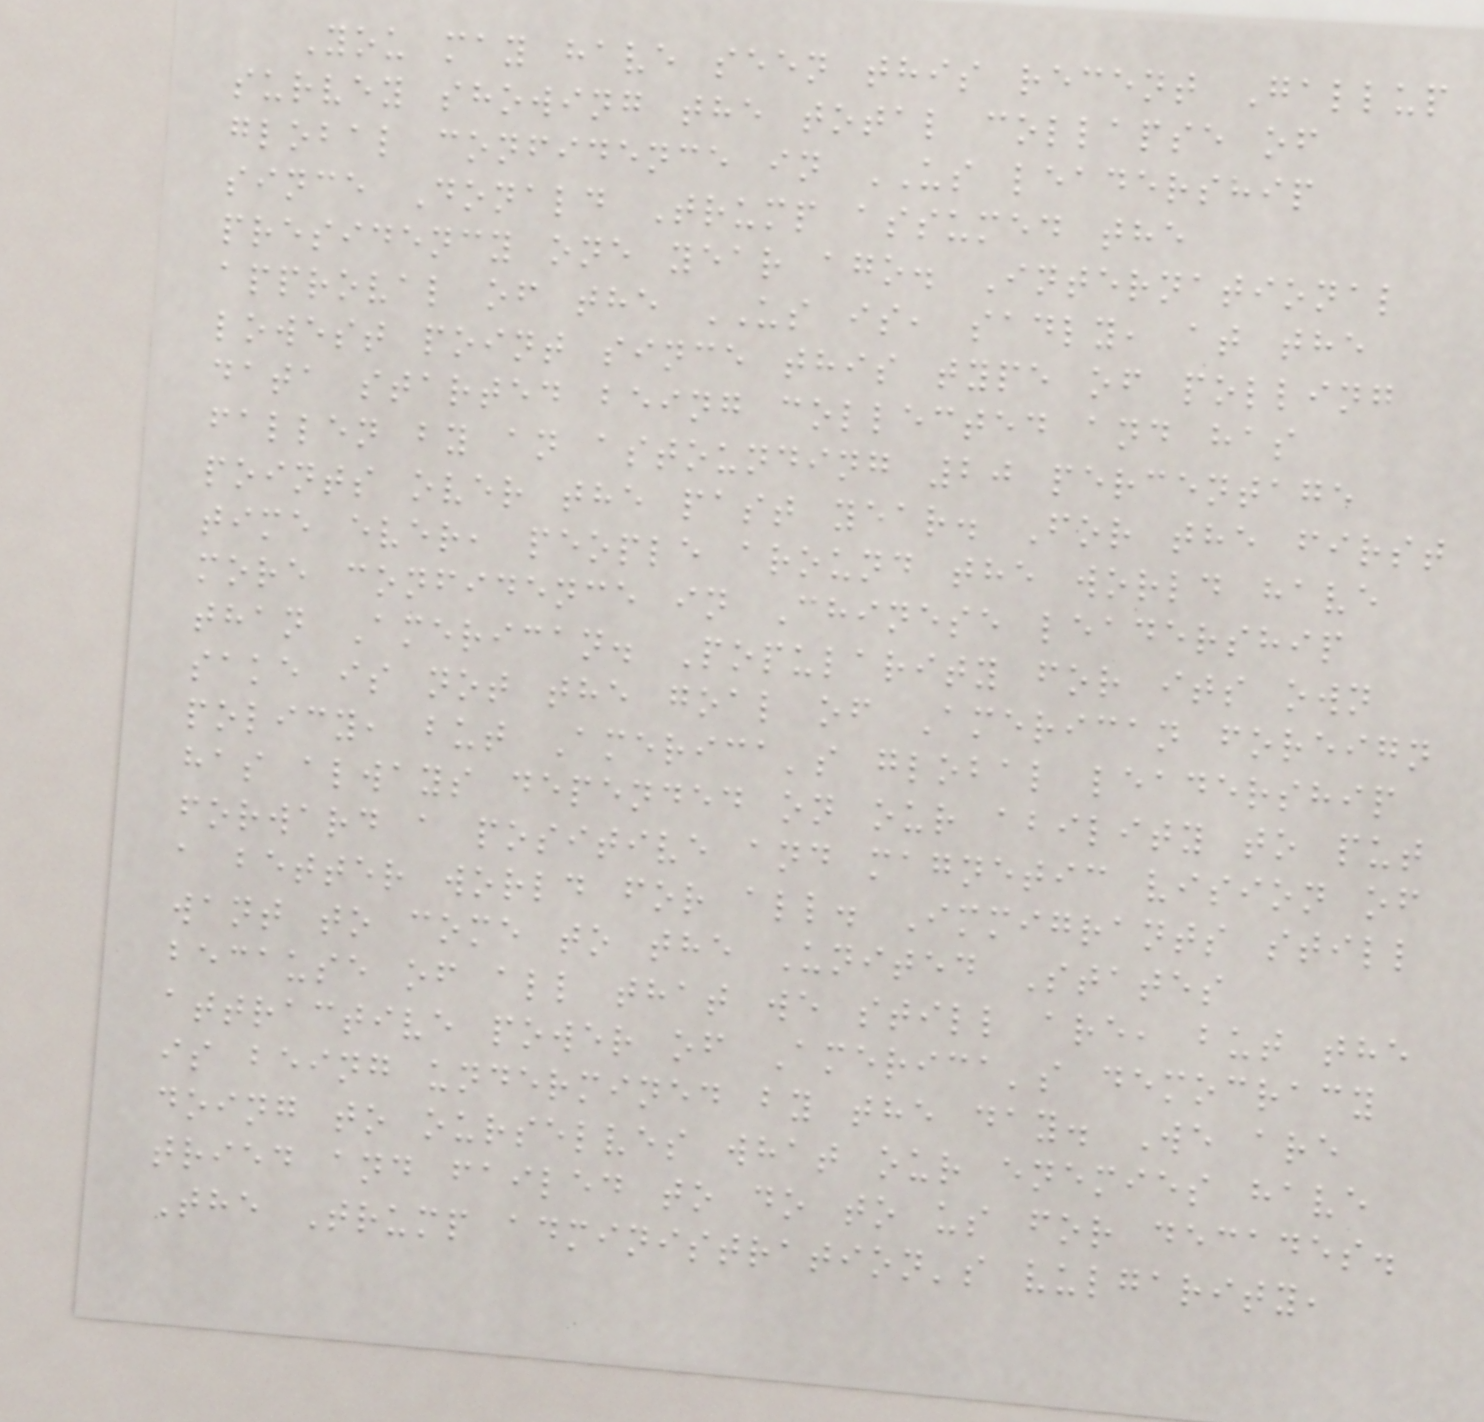You may have seen this recent Gallup
survey showing the total collapse of
global confidence in US leadership
since Donald Trump assumed the
presidency one year ago. International
approval of the US is, sadly, at the
lowest point since this type of polling
data started being collected and has
fallen by an astounding 20 percentage
points over the past year. For the first
time ever, people around the world have
more confidence in Chinese leadership
than American. Popularity for its own
sake is not the goal of American foreign
policy, but America's global leadership
has always depended on our ability to put
forward a positive and magnetic vision of
a better world for all. Immigrants still
want to come to the United States
because of all that we still are, but the
attractive power of America's democracy
is being undermined by the day. We are
doing to ourselves what our enemies have
tried and failed to do to us for decades.
The Trump administration's vulgarity,
